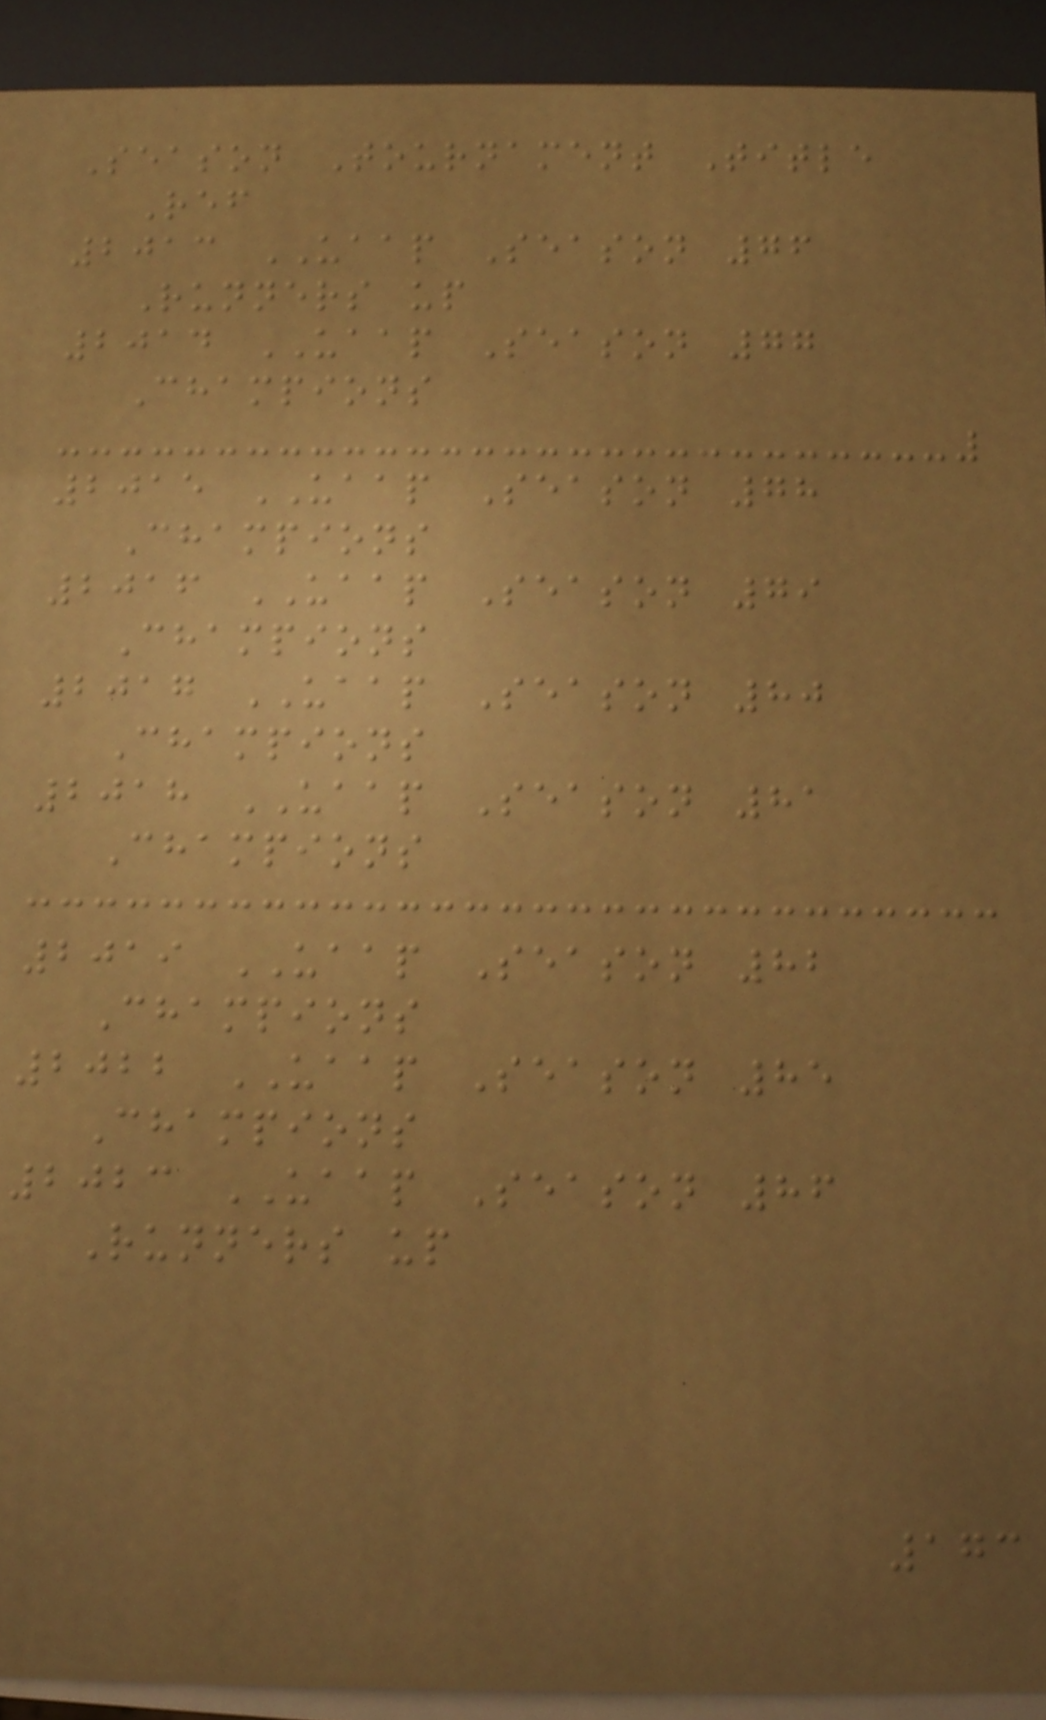Season Tournament Title
Ref
2013 UAAP Season 76
Runners up
2014 UAAP Season 77
Champions
2015 UAAP Season 78
Champions
2016 UAAP Season 79
Champions
2017 UAAP Season 80
Champions
2018 UAAP Season 81
Champions
2019 UAAP Season 82
Champions
2022 UAAP Season 85
Champions
2023 UAAP Season 86
Runners up
173
